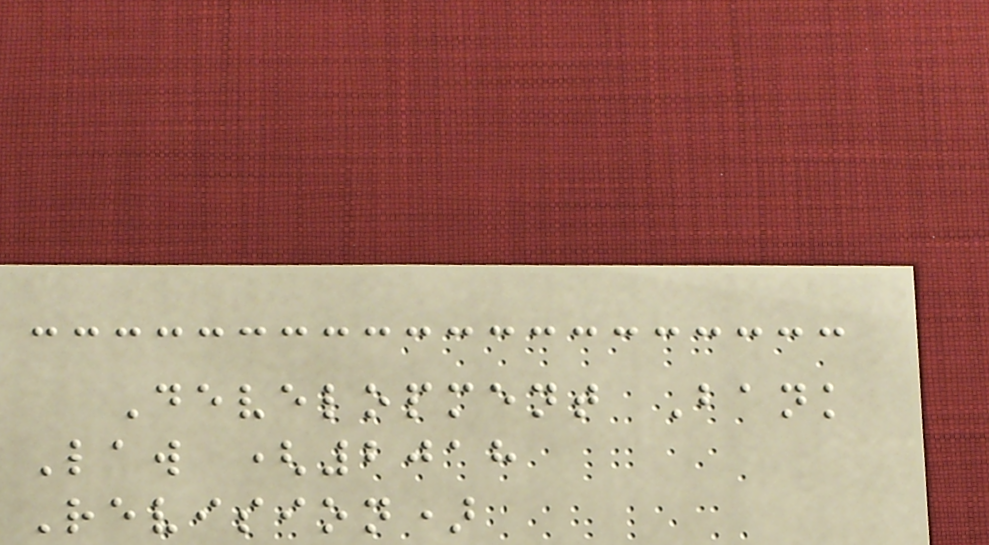Development Bank
Law (2018
Revision)
